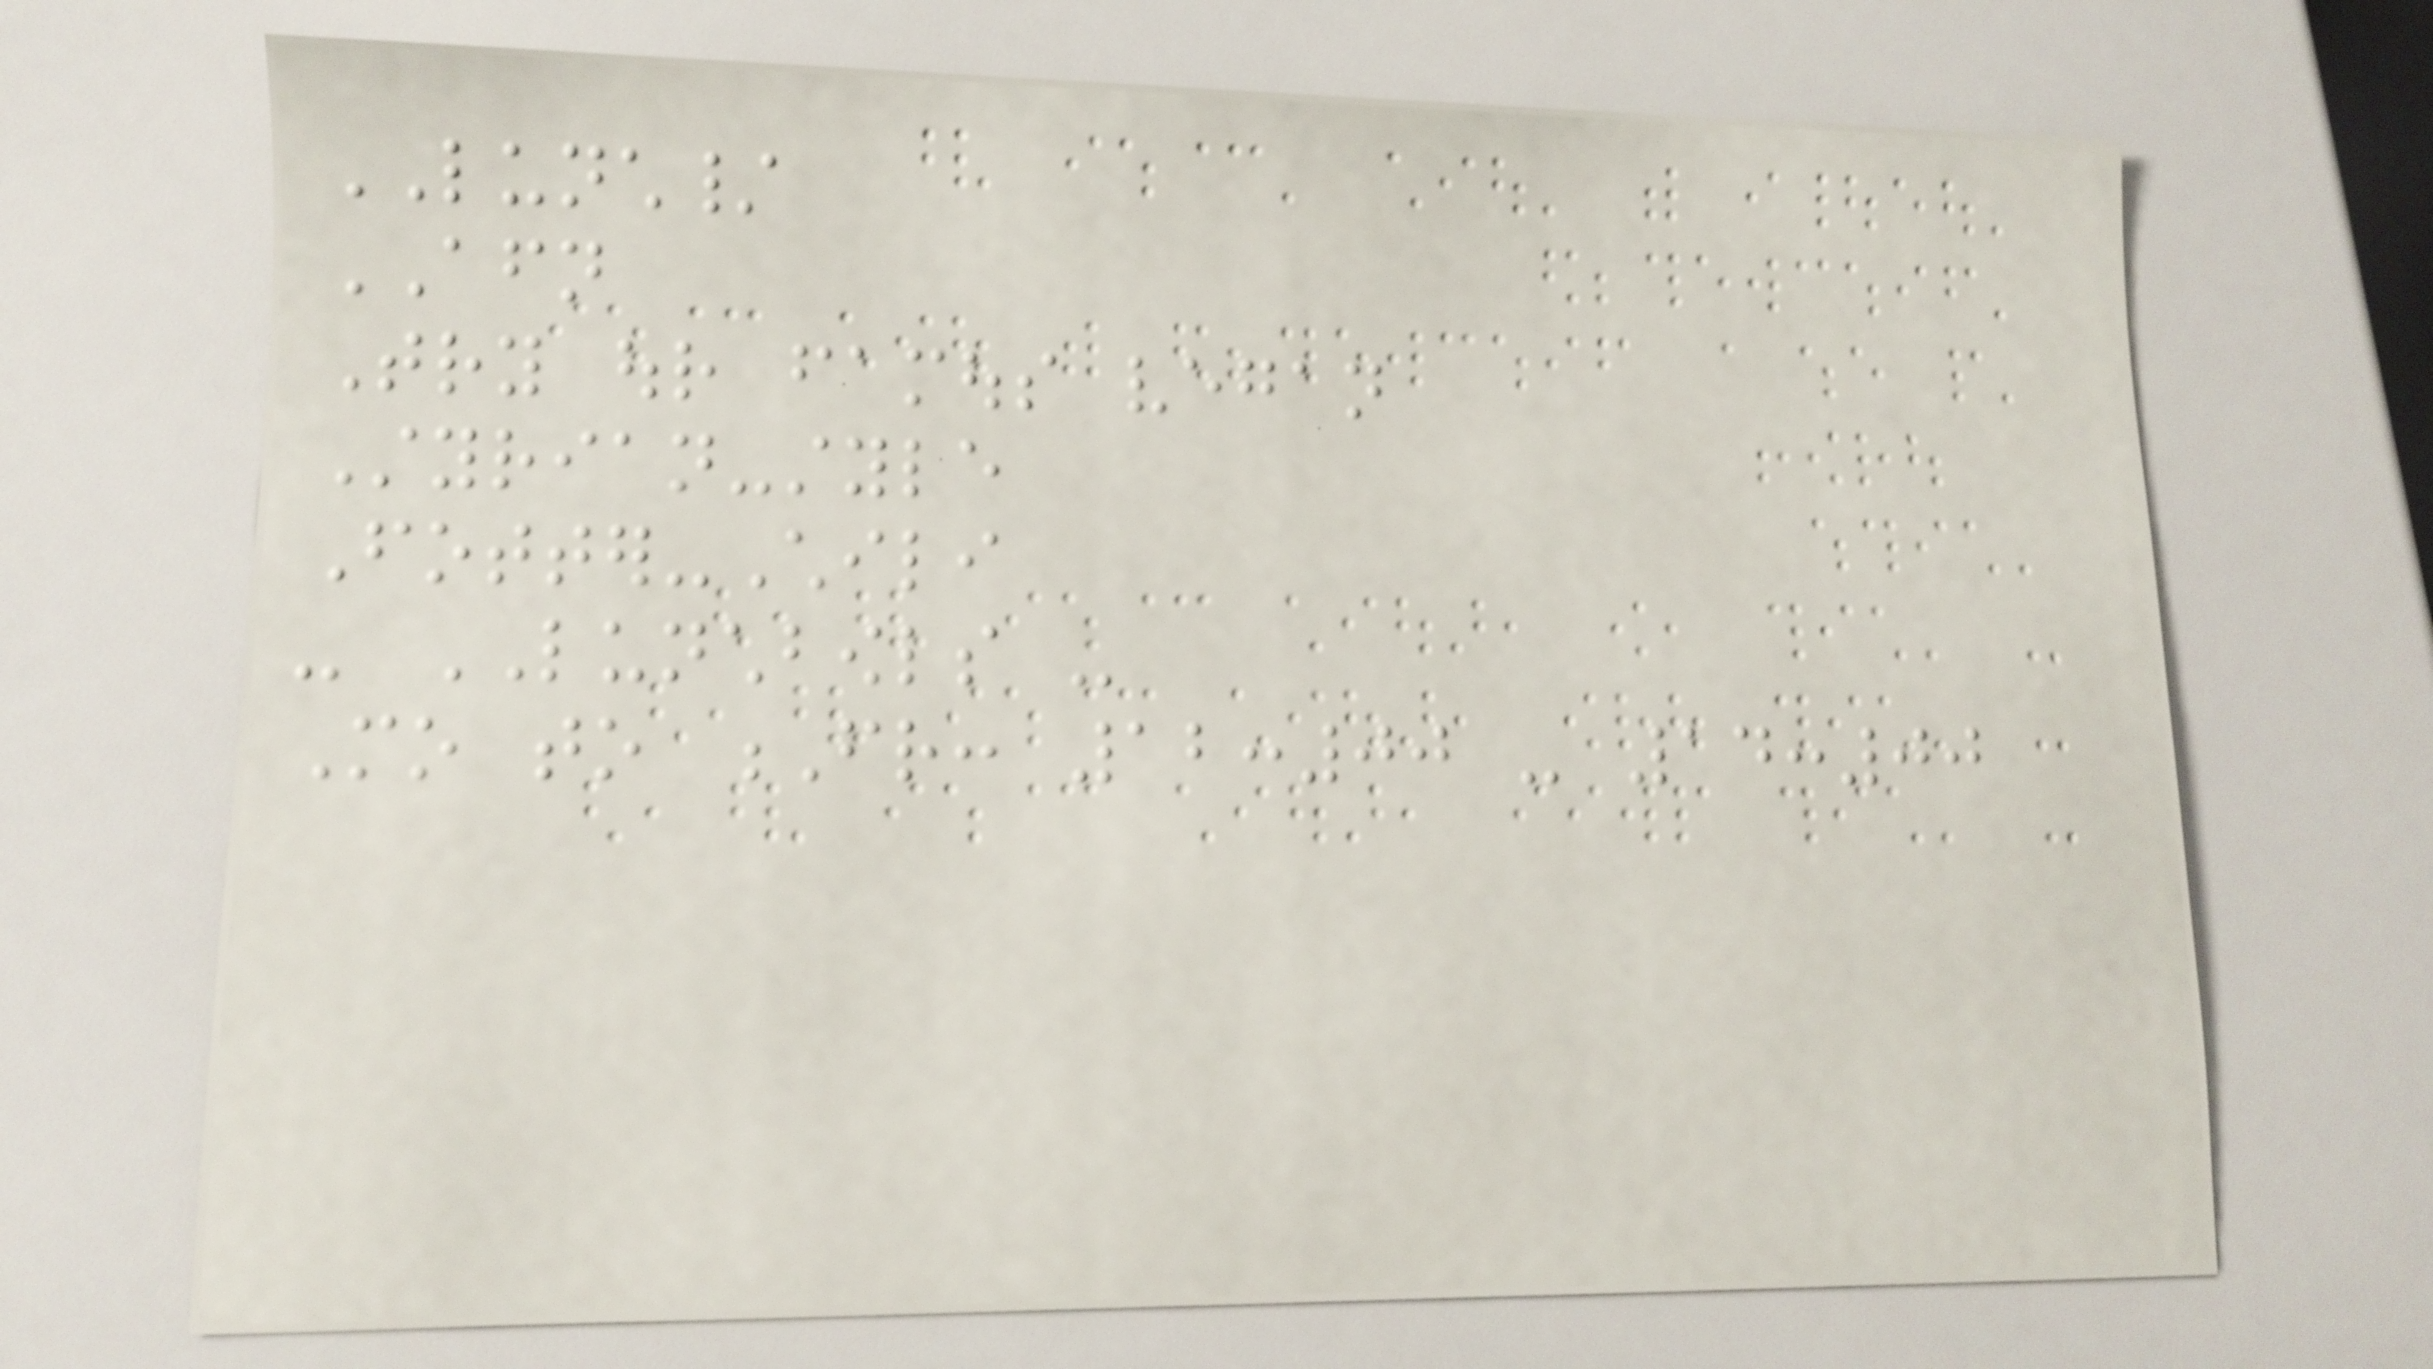LUNCH/
AFTERNOON
Try our famous vegan
Styrian-style
Fotter-Chili
- LUNCHBOWLS -
Mo to Fr: 12:00 - 14:00
